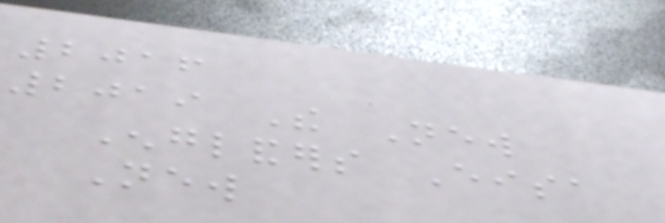2016
2019 The New
Englanders Eisa
New
